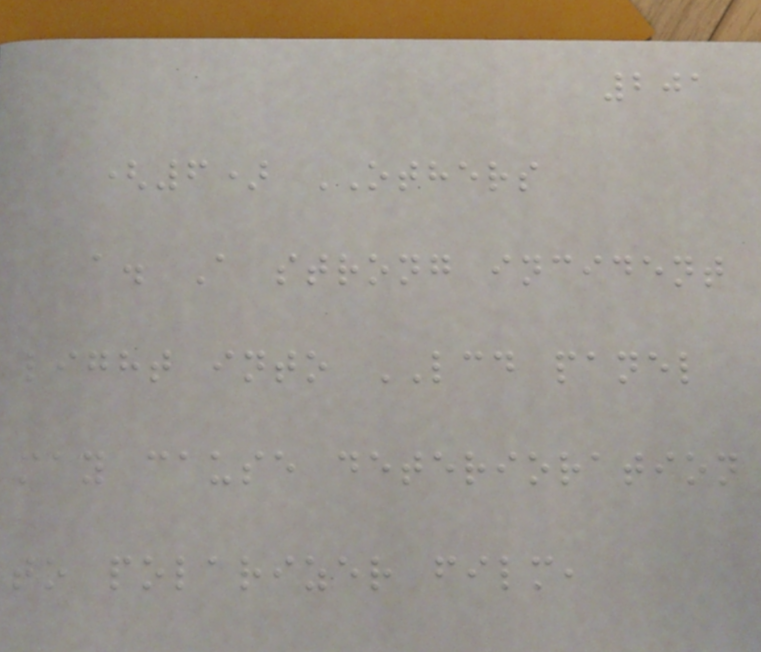201
(6) OTHERS
a. A strong incident
light into LCD panel
may cause deterioration
to polarizer film,
